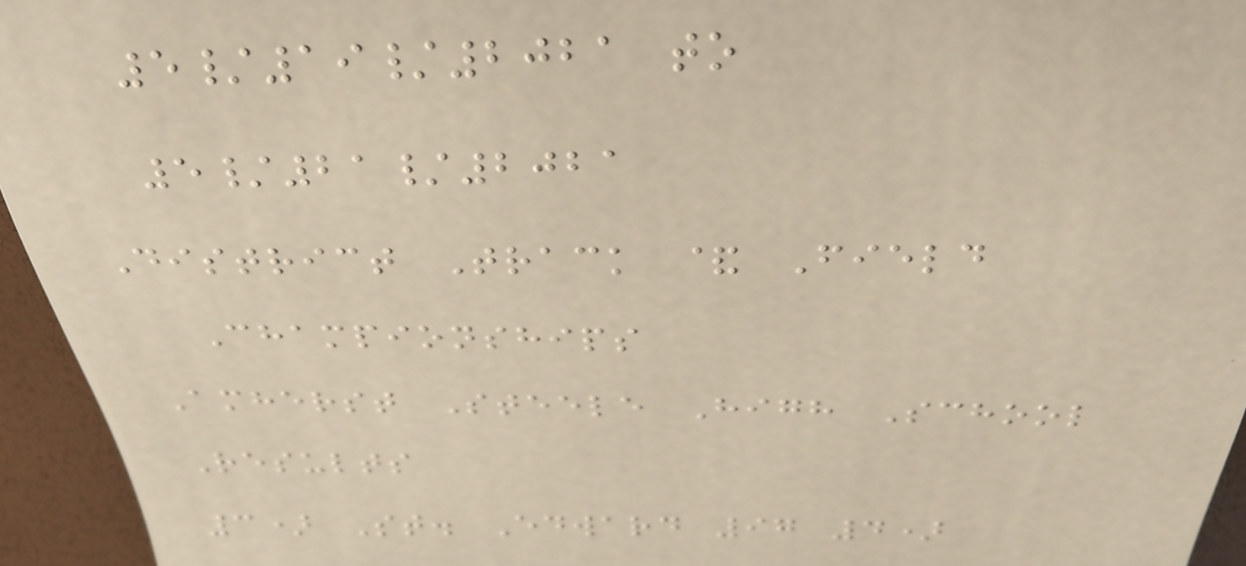5/19/2021 to
5/21/2021
District Track & Field
Championships
Amherst Steele High School
Results
3) St. Edward 97 4)
